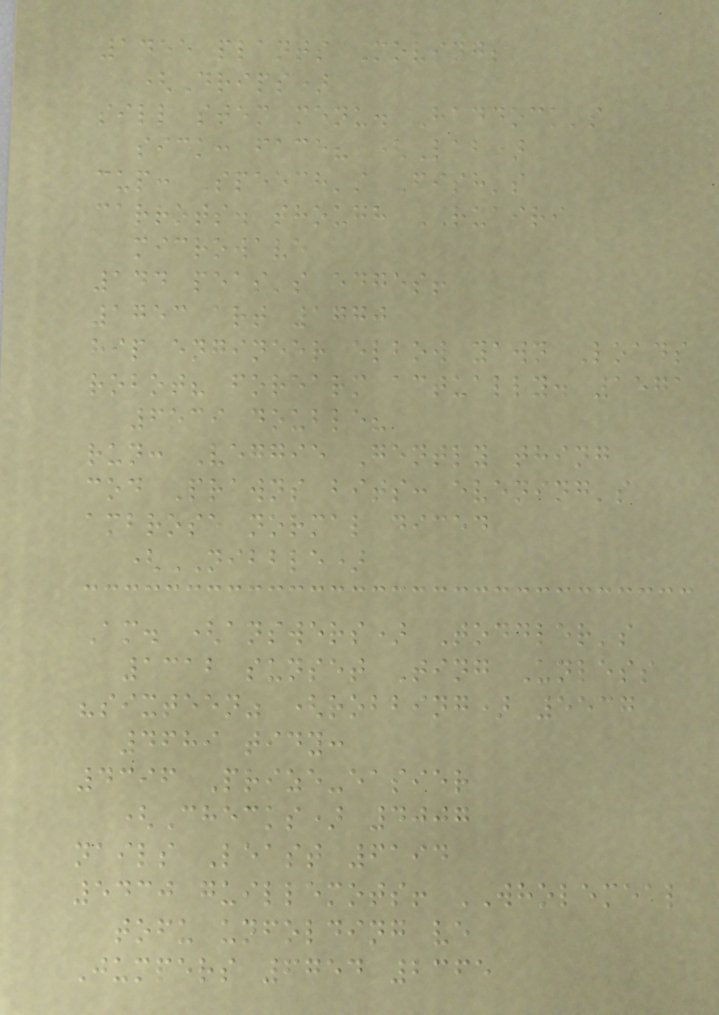1455 plants Moving;
(Drips)
sill stem menu. Haddock's
sick: face? (Lab)
cup: Speech's Fish's
carrots. though RUAIRI
microwave
144 peas's edges!
1753 art 1770
hip engineer elbow yawn Loads
robot? forearm actually. 1571
6539 double?
run: Veggie Gently thing
cod Prawns bits: evening's
ambrose normal diced
(NIBBLE)
Am. (answers) Toddler's
1312 sunset Ting Unless
"sixteen" (robbing) 5537
4689 tidy:
4396 Prize-easier
(Checks) 4007
nails Least 6194
5430 guillemots! WHOLEMEAL
tofu unfolding ve
Jumpers 6754 2365
